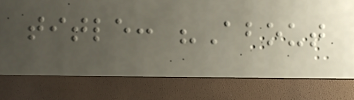title: "About
